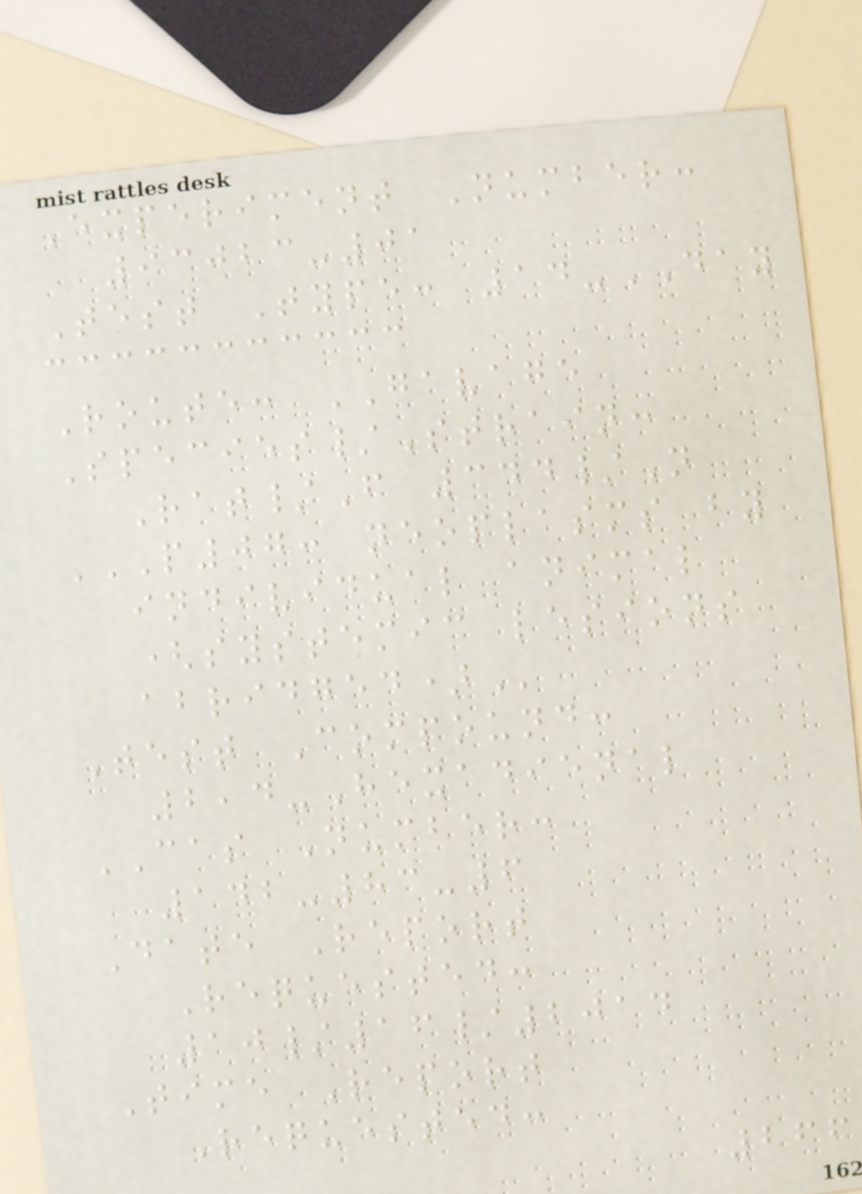Experiment Number:
93023-01
Test Type: 14-DAY
Route: GAVAGE
Species/Strain:
Rat/F 344/N
P07: NEOPLASMS BY
INDIVIDUAL ANIMAL
(SYSTEMIC LESIONS
ABRIDGED)
Test Compound:
2,4-Hexadienal
CAS Number:
142-83-6
Date Report
Requested:
10/16/2014
Time Report
Requested:
266
